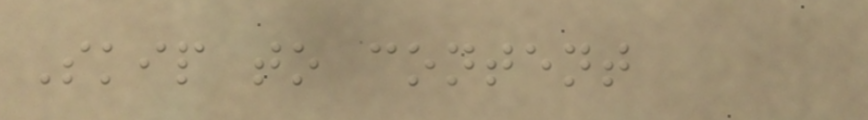Skip to content
